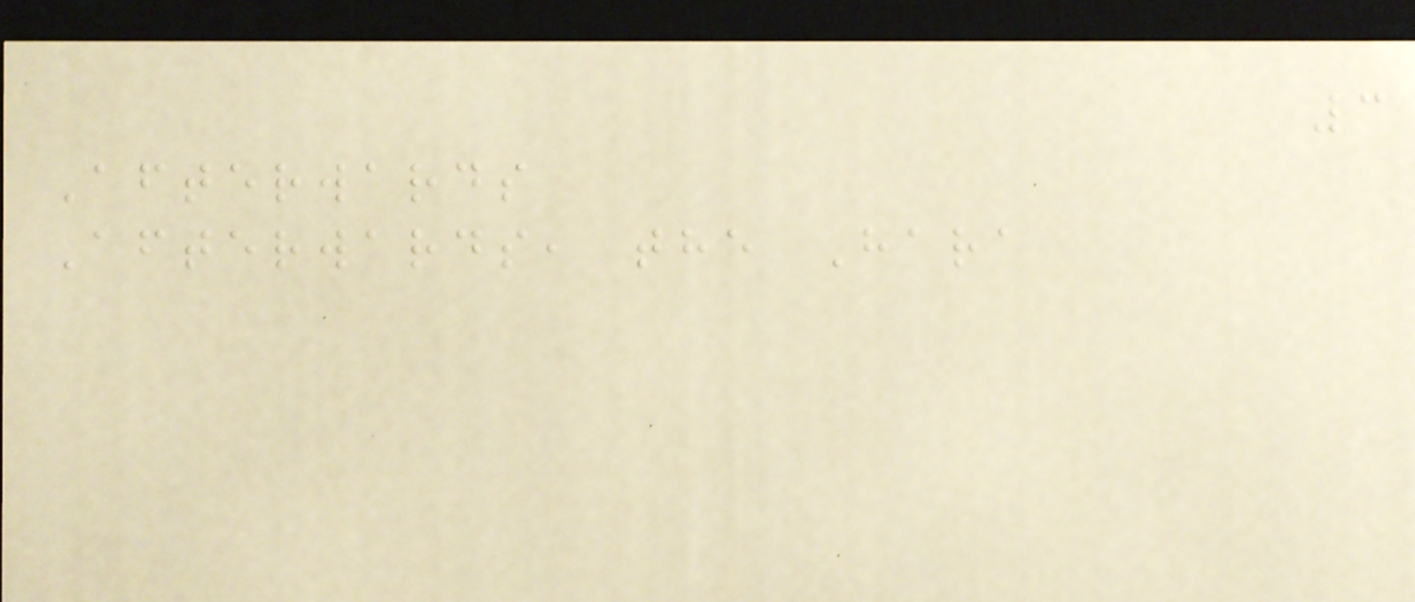3
Afterwards
Afterwards, the Hara
